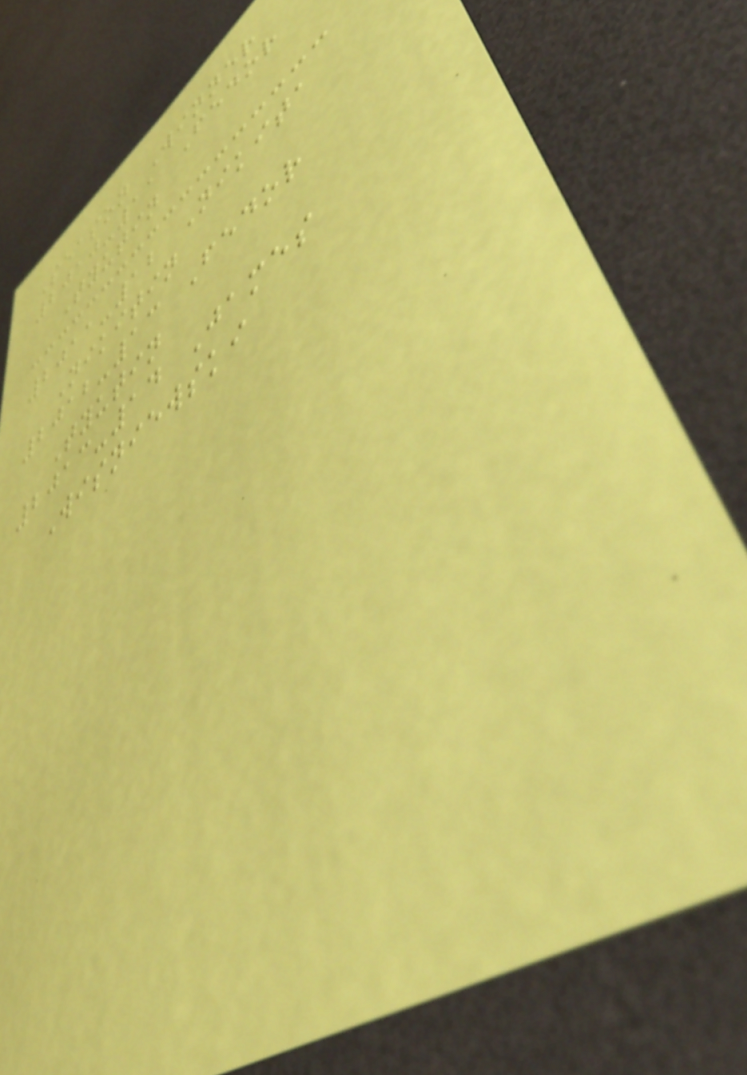Season Winner
2010-11 Fedor
Tyutin
2011-12 Nikita
Nikitin
2012-13 Fedor
Tyutin
2013-14 James
Wisniewski
